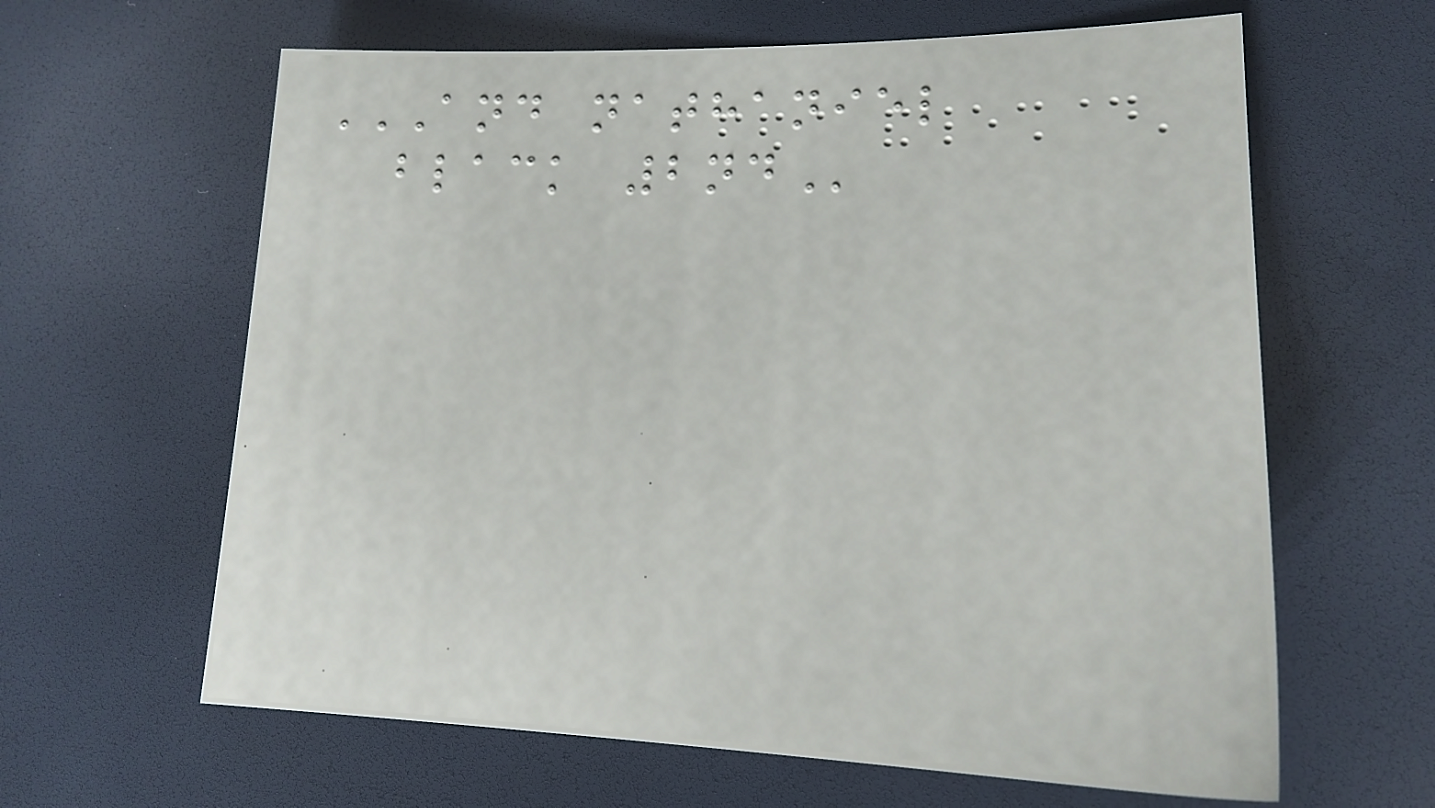AND NATHANIEL
BLACK 2ND
